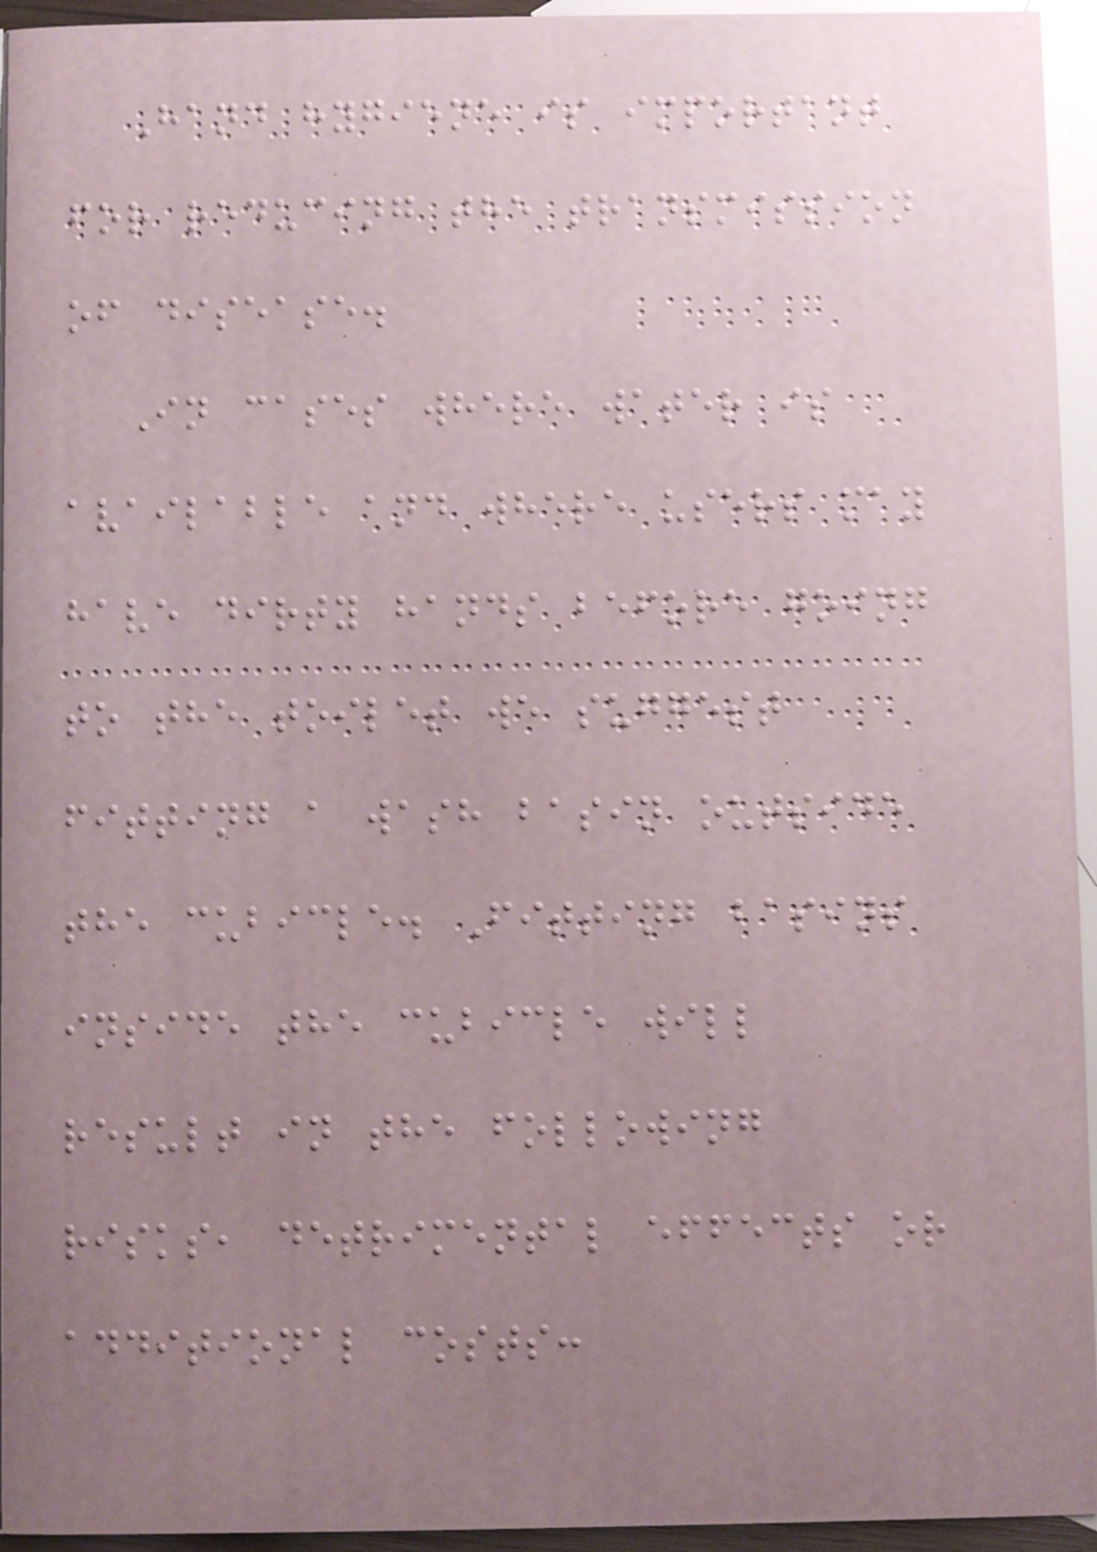Hand hygiene is important
for reducing the transmission
of disease.
In cases where water is
available and where users may
have dirty hands before going
to the toilet we suggest
fitting a wash basin outside
the cubicle. Fitting basins
inside the cubicle will
result in the following
risks, detrimental effects or
additional costs:
